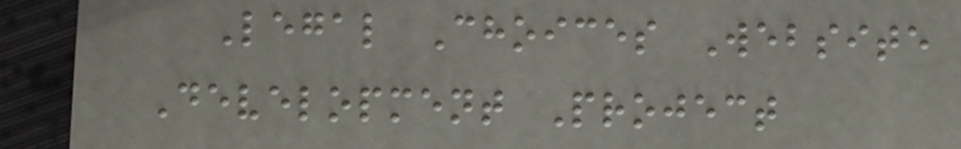Legal Choices Website
Development Project
